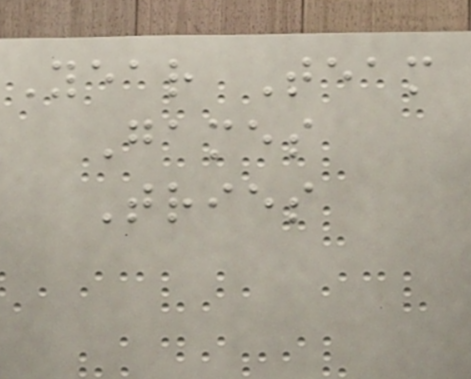Year Team
Games
Tries
